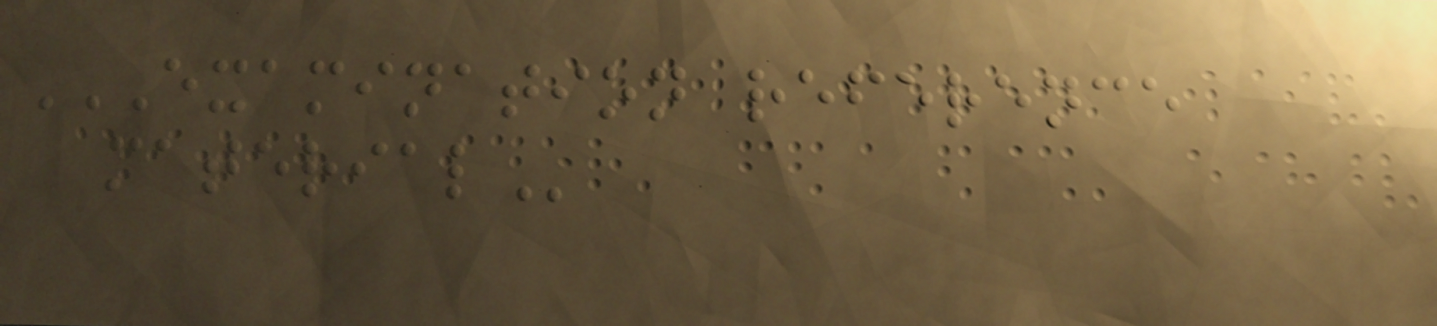EXAMINATION REFERENCE
MATERIAL
